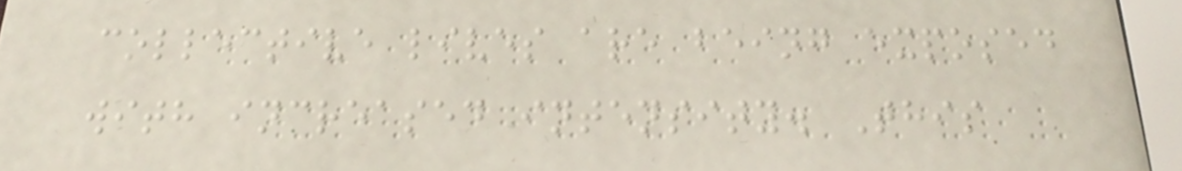collective lives are being exposed
with increased intensity. This
